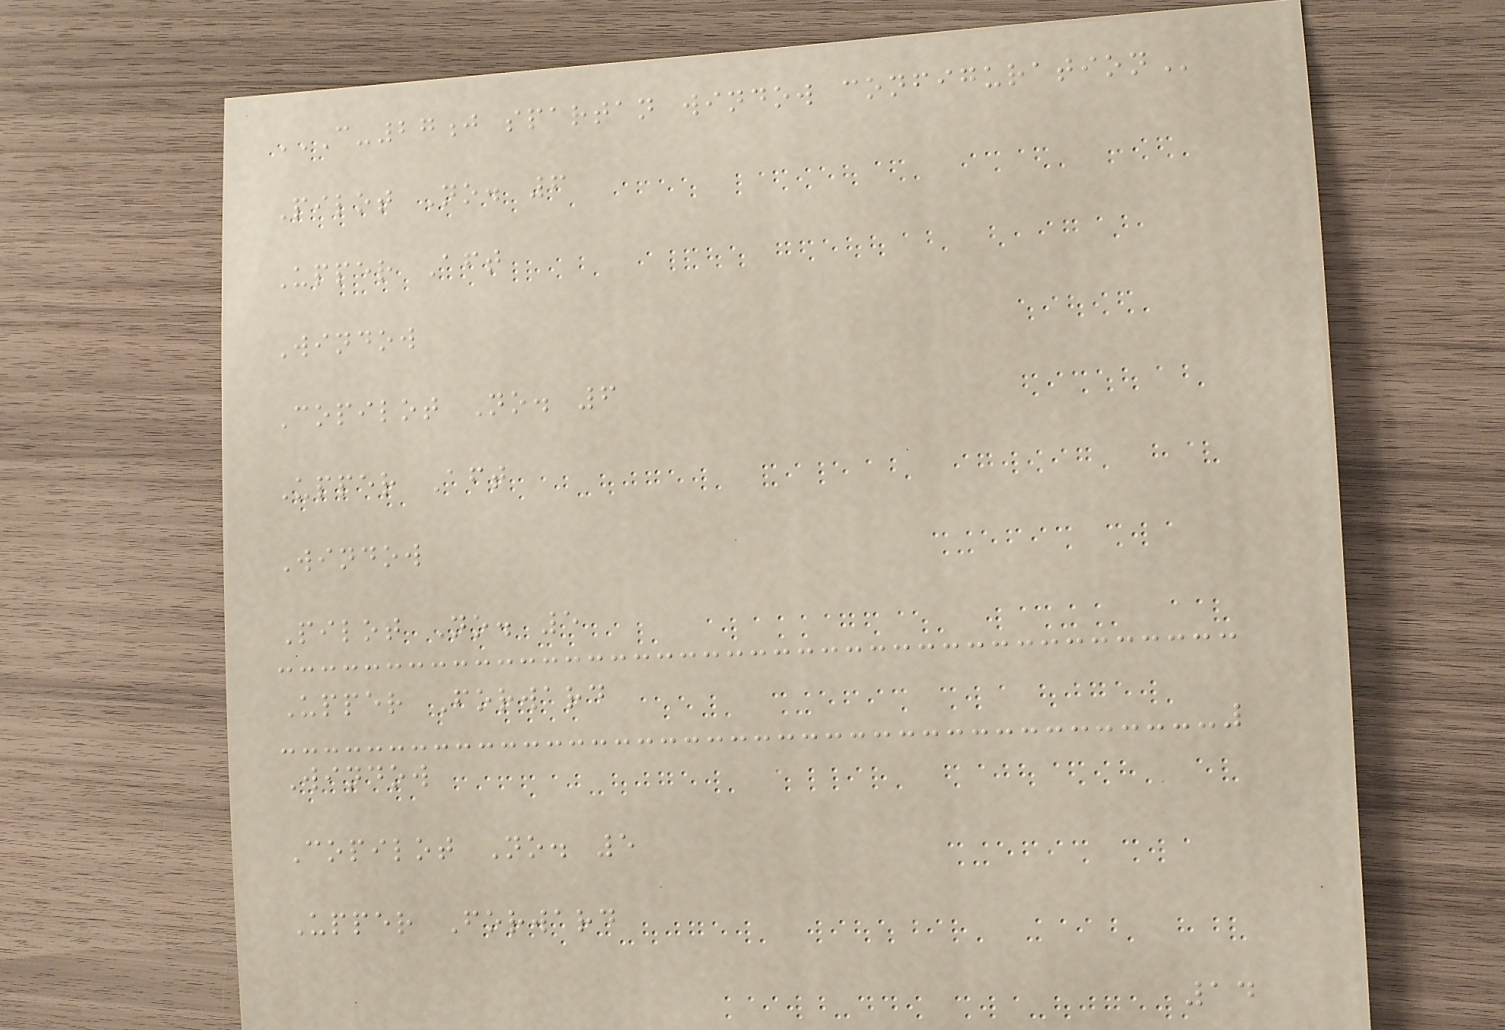C-27J SPARTAN WINDOW CONFIGURATION
Pilot No. 6
Upper Aft
Window
Copilot No. 6
Upper Aft
Window
Pilot No. 5
Upper Forward
Window
Copilot No. 5
Upper Forward
14
